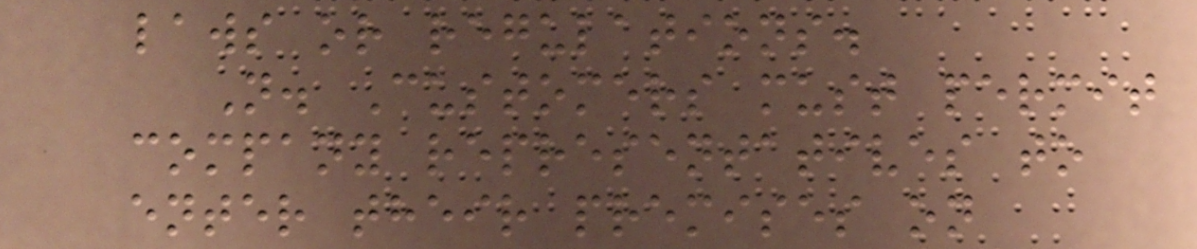laws or regulations.
N. Customers must permit
company representatives to
enter their premises on
